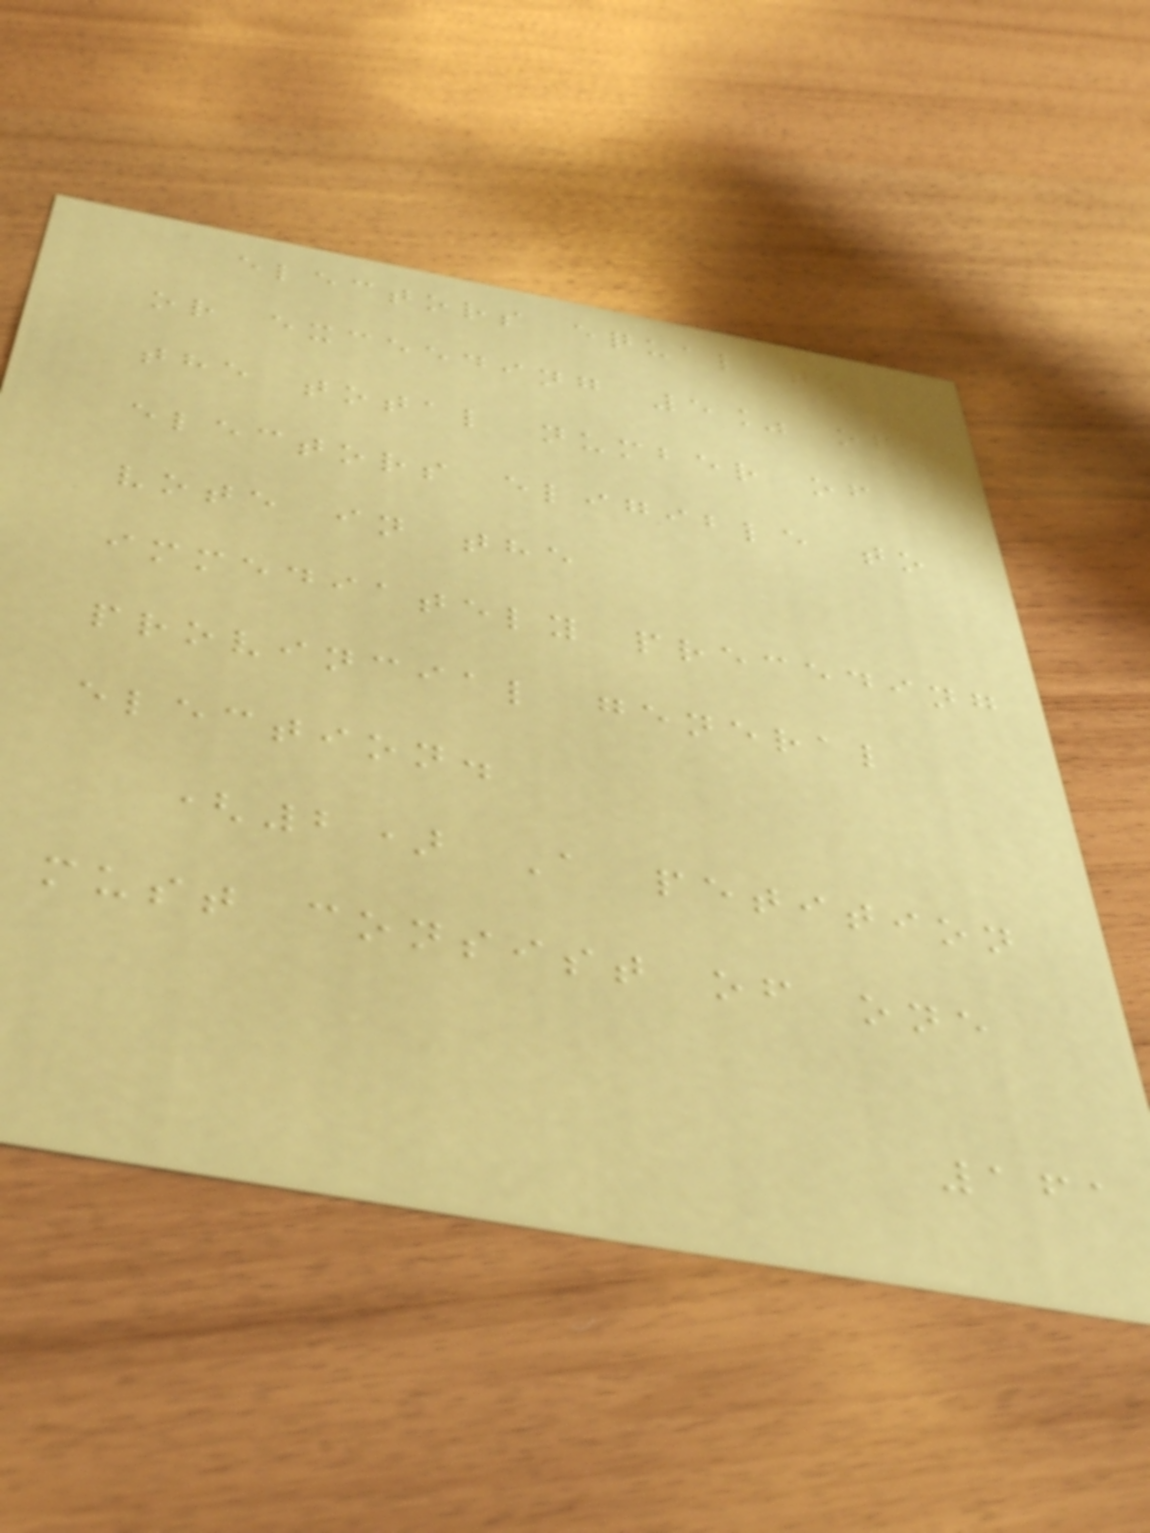electors equal to
or exceeding 5% of
the total number of
electors eligible to
vote in the
immediately preceding
provincial general
election.
(2) A petition
must consist of one
161
